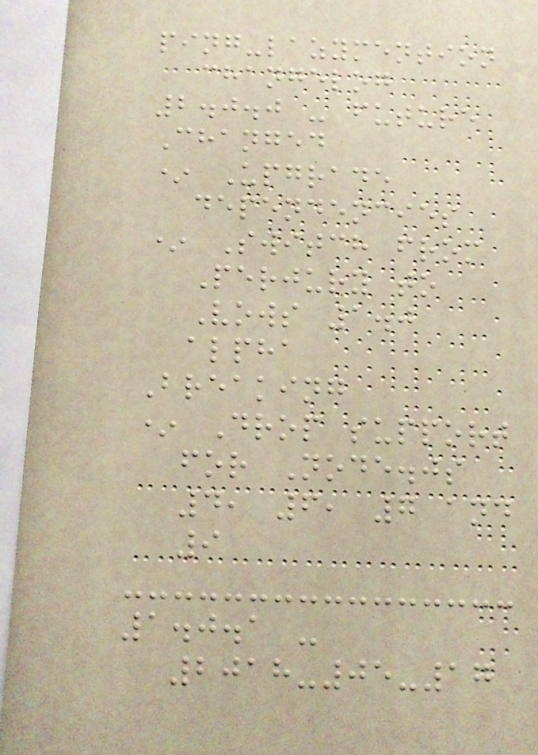ping-lazymention
changelog
2.0.0 - future
Changed
* Upgrade
dependencies
* Switch from
Perjury to
Vows 1.0
alpha
Breaking
* Drop support
for Node.js
4, 6, 7 and
9
1.0.1 -
2018-05-17
